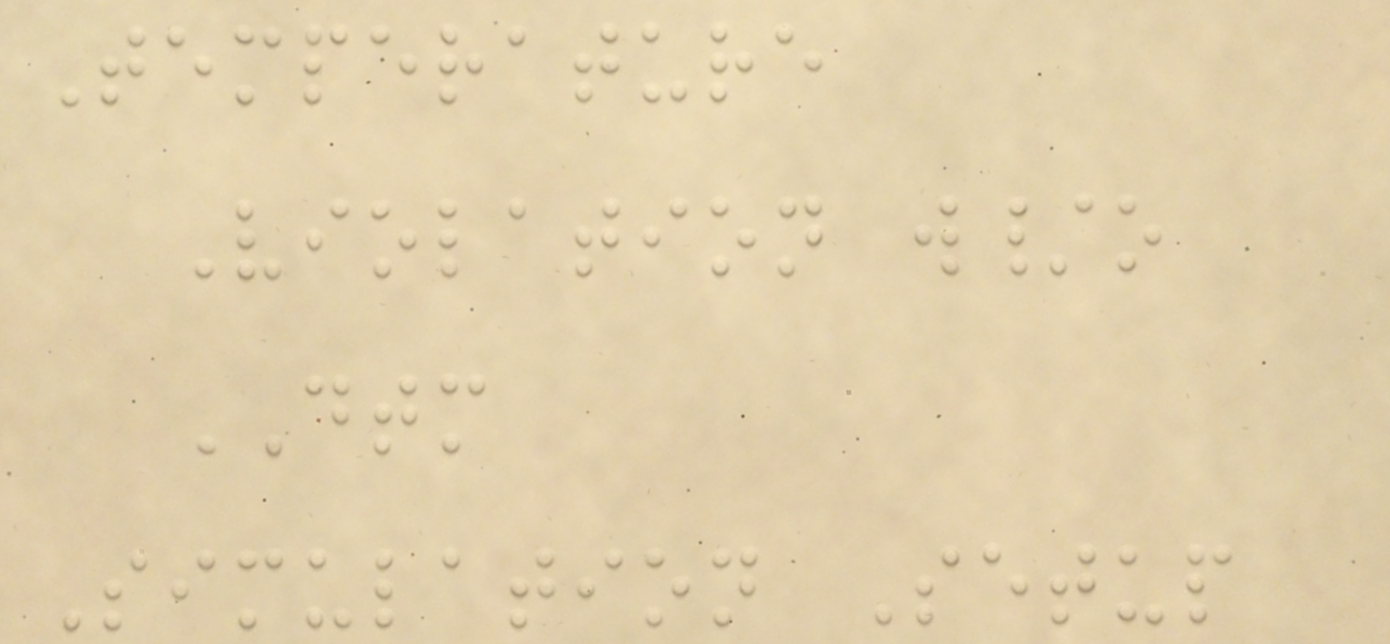Temperature
Violation w/o
DTM
Simulation Setup
